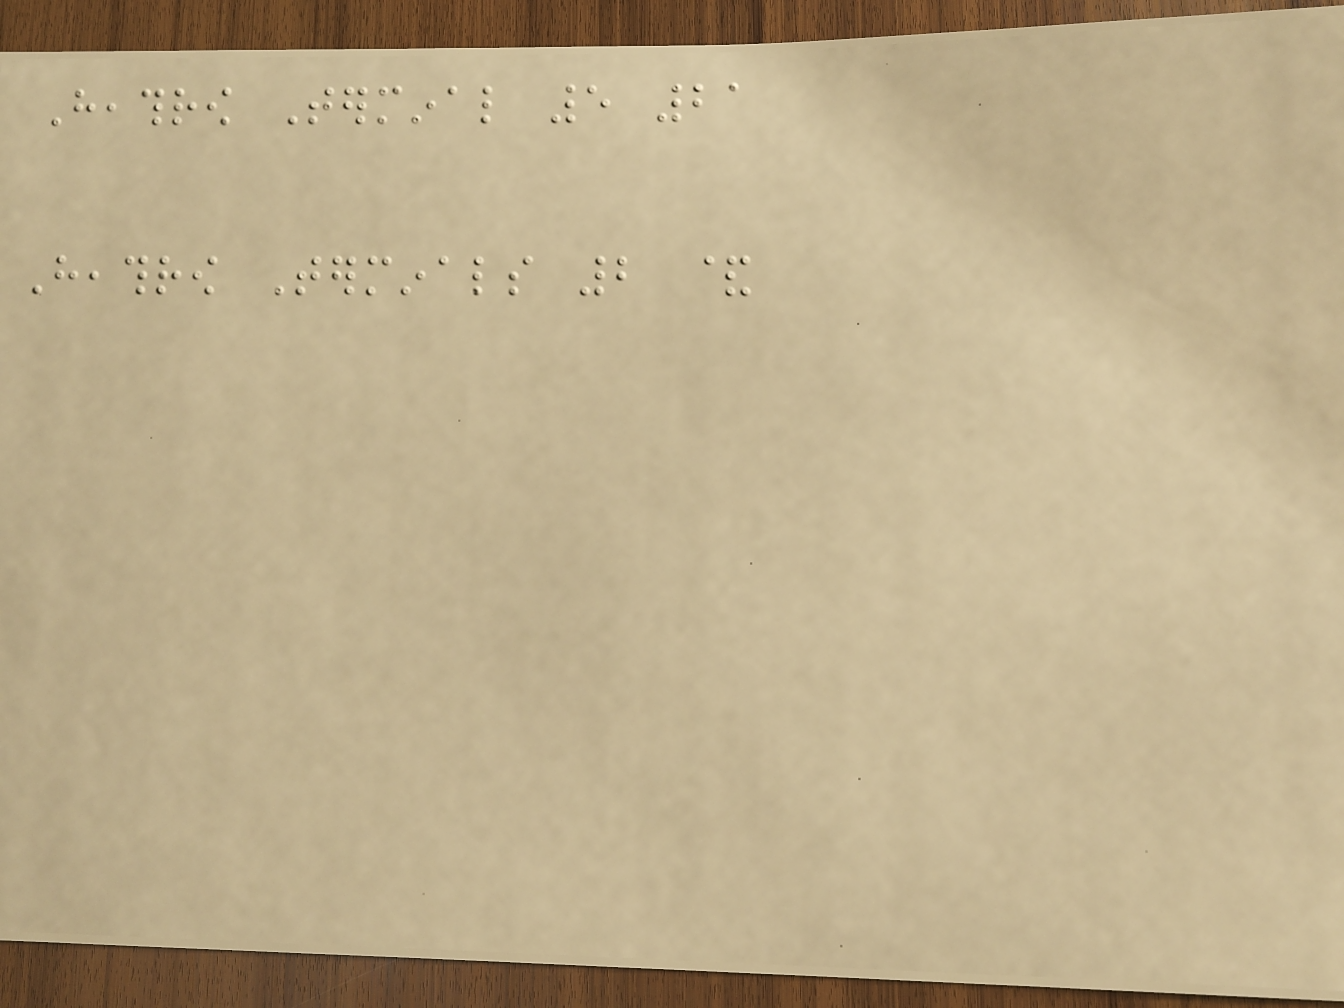Heathrow Terminal 5 21
Heathrow Terminals 2 &
